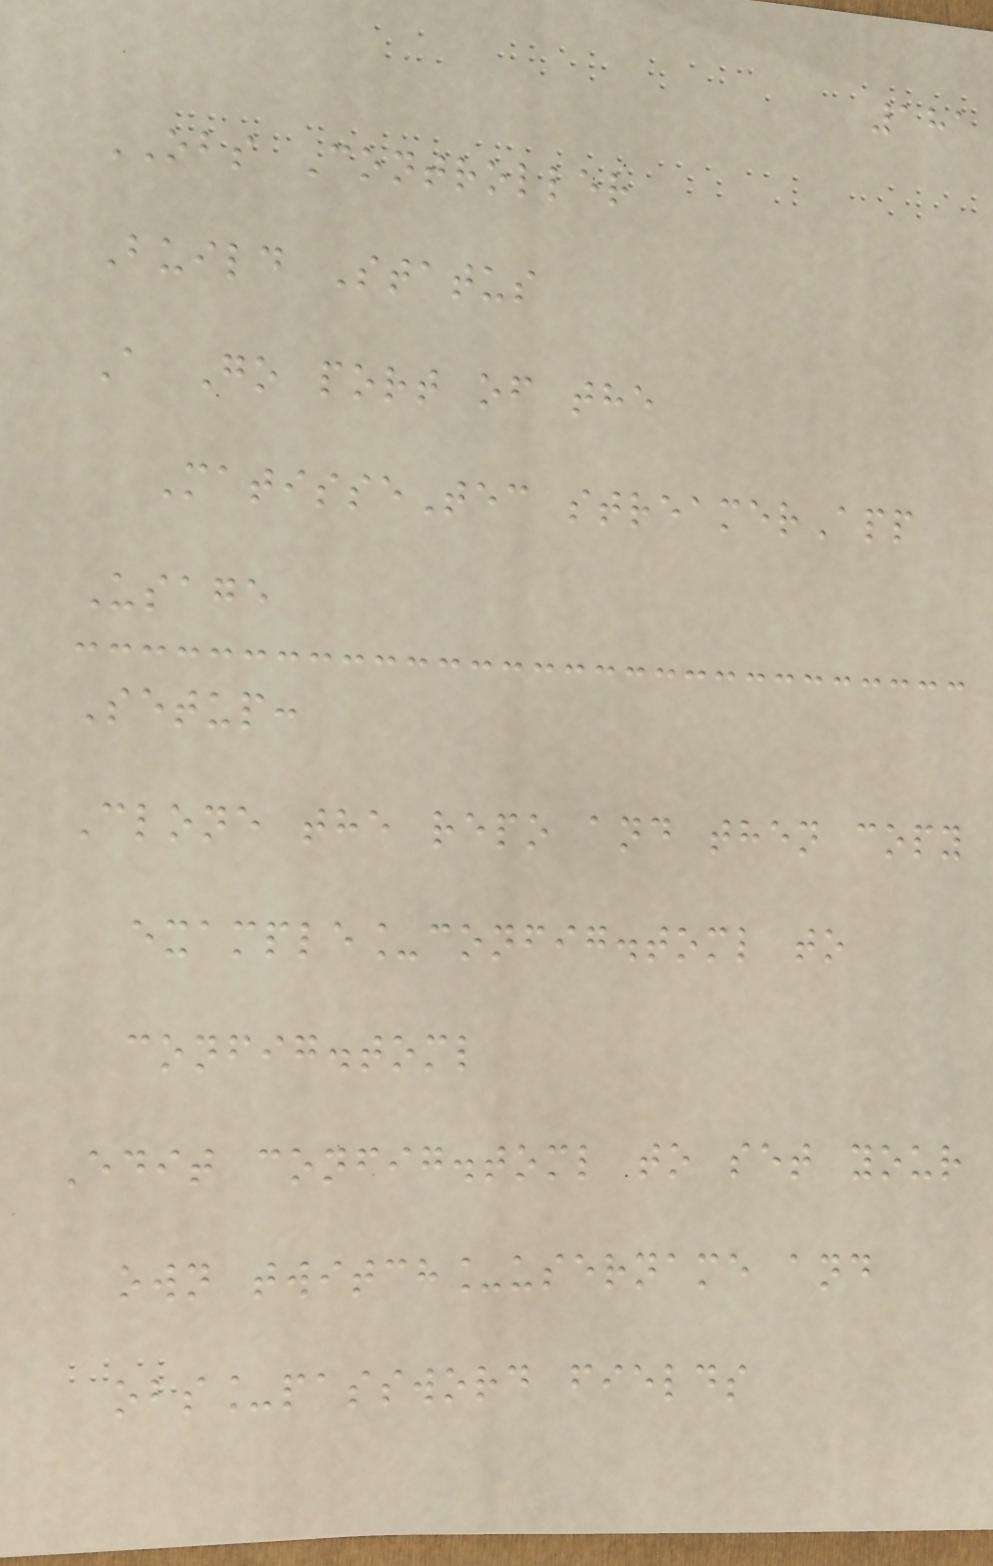181
OBS Controller
Build Status
A Go port of the
MatisseTec streamerApp
Usage
Setup:
Clone the repo and then copy
example_config.toml to
config.toml
Edit config.toml to set your
own twitch_username and
obs_password fields
